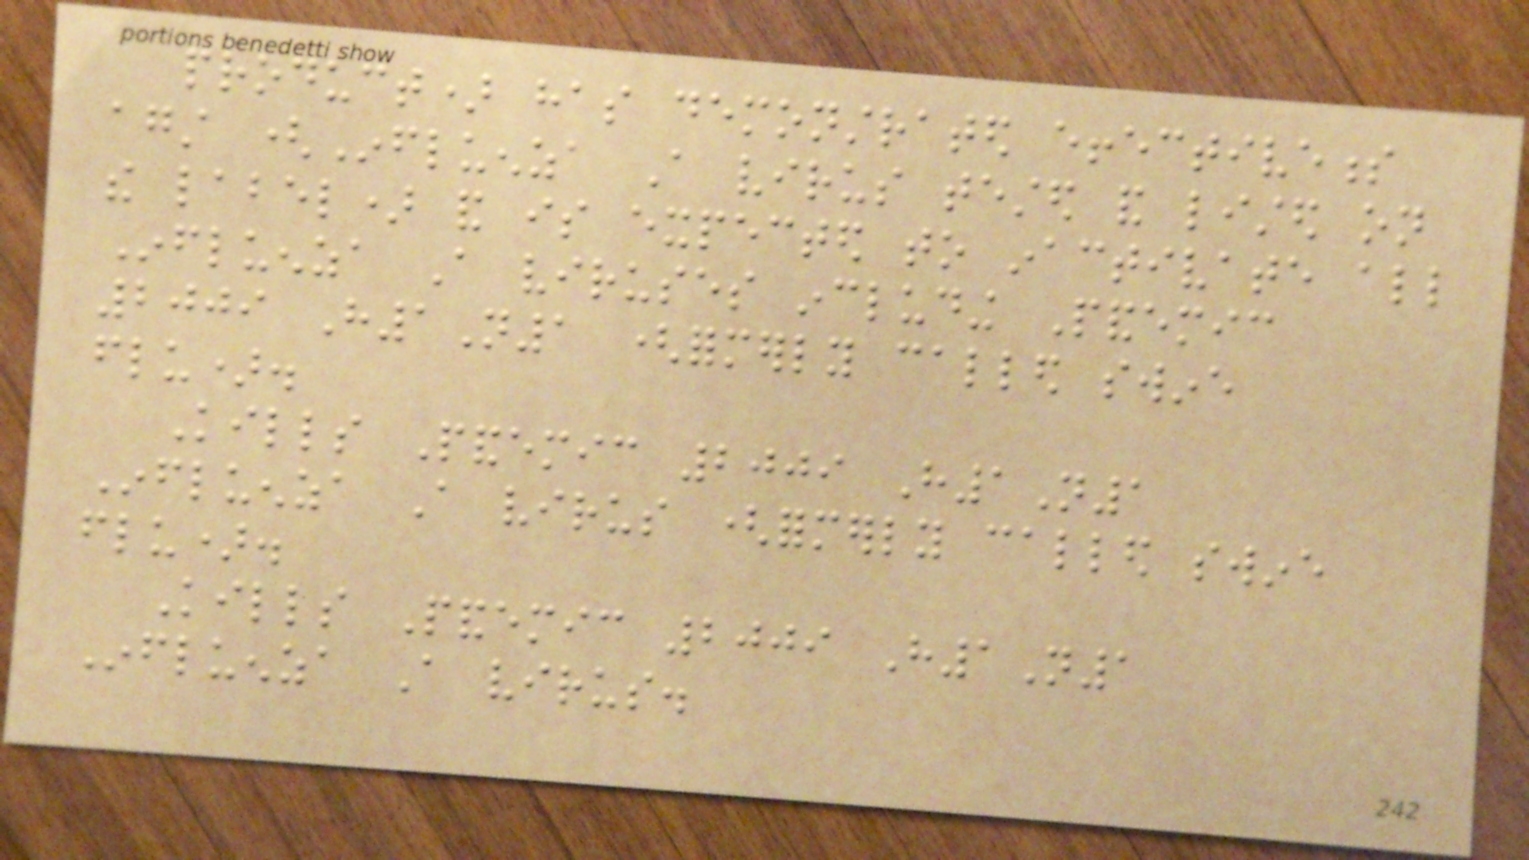product) has demonstrated effectiveness
against (Influenza A virus tested and listed on
the label) and is expected to inactivate all
Influenza A viruses including Pandemic
2009 H1N1 (formerly called swine
flu).
Kills Pandemic 2009 H1N1
Influenza A virus (formerly called swine
flu).
Kills Pandemic 2009 H1N1
Influenza A virus.
